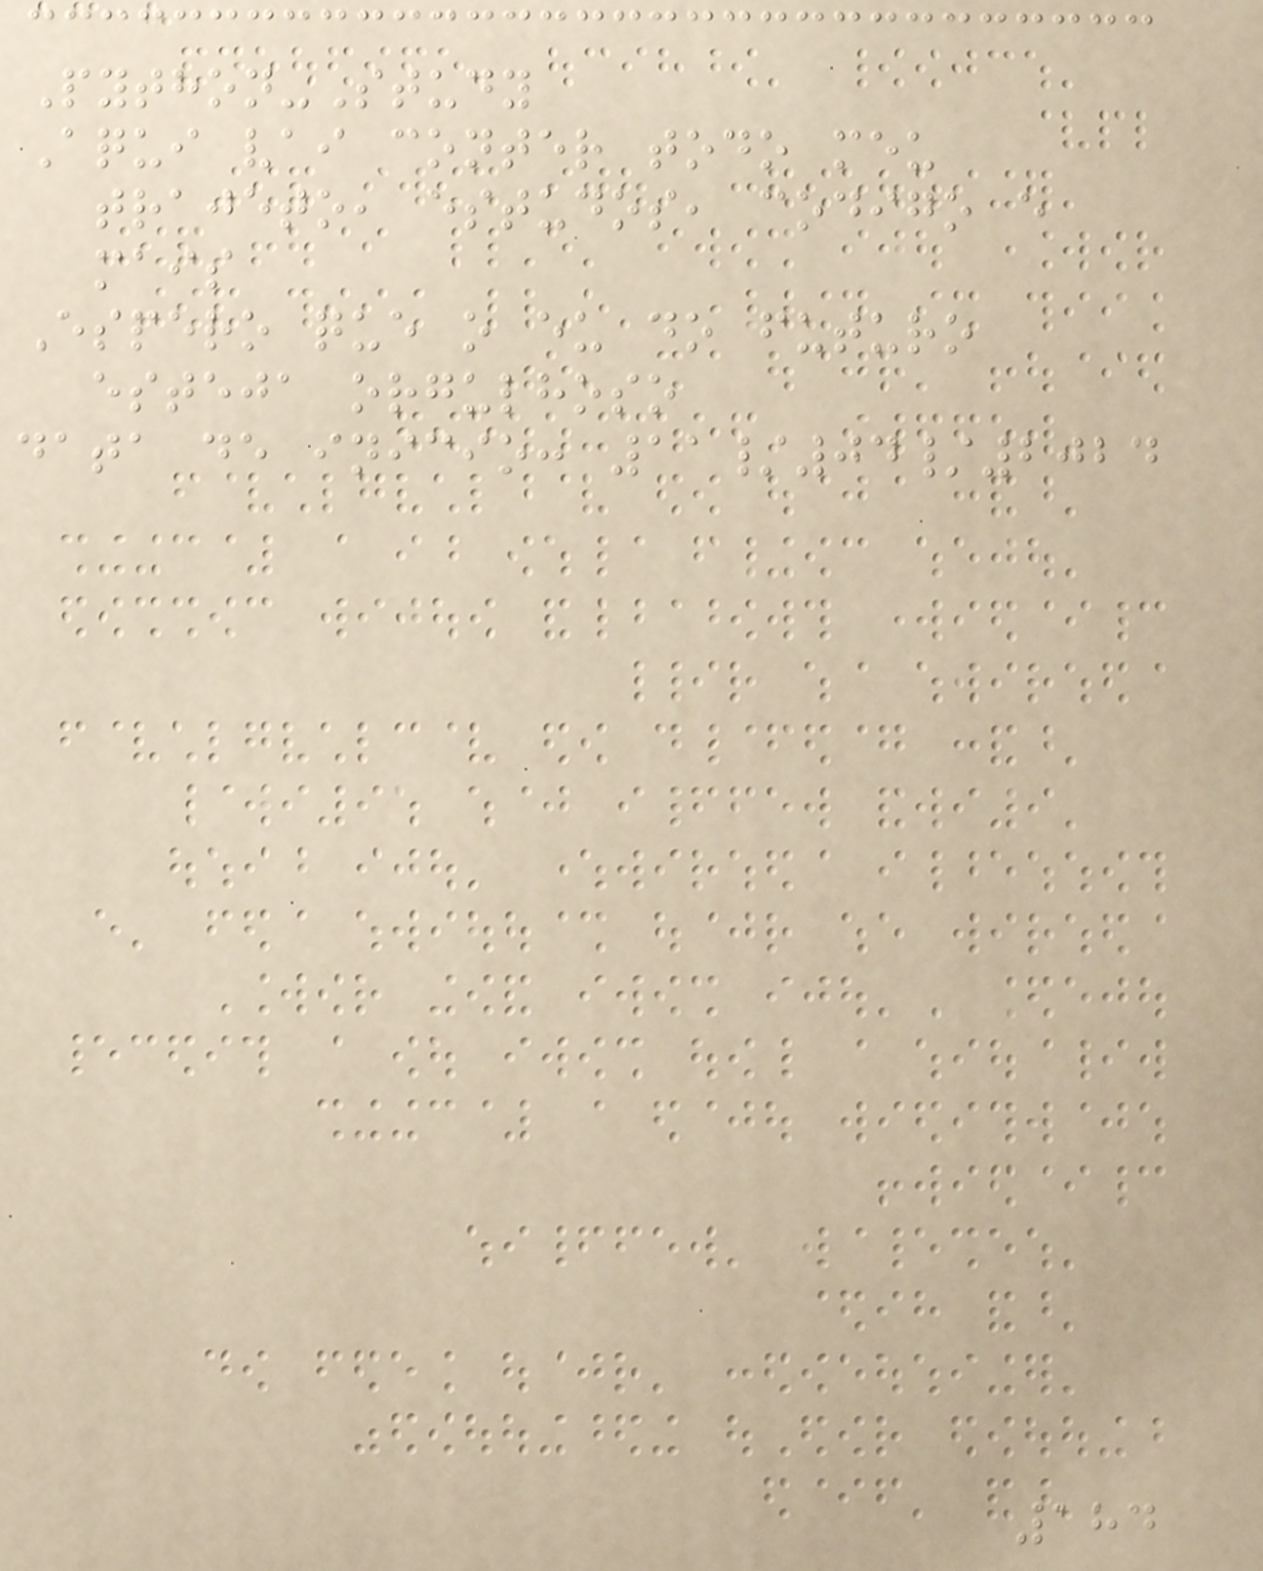Python-Study
Aqui vai conter todo meu
trajeto, estudos, codigo e
mais
Espero que o eu do futuro
esteja orgulhoso
data de inicio: 11/04/2024
184
